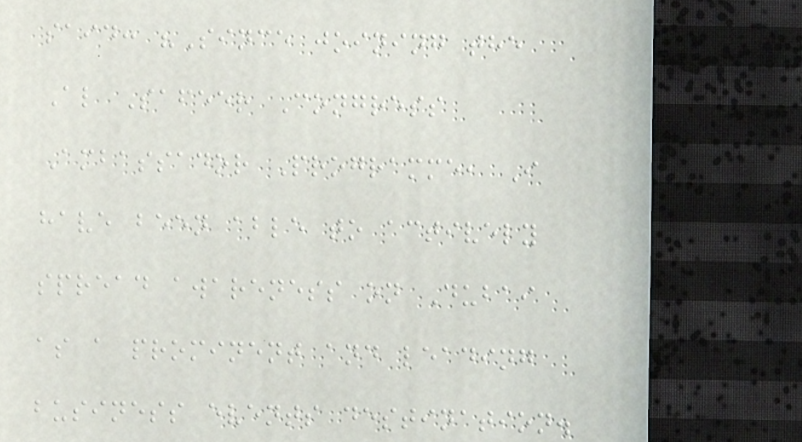said: "Since joining the
Al Safeer Congress
Ambassador Programme, I
have been able to actively
spread awareness on Dubai
as a prominent and leading
business events destination.
